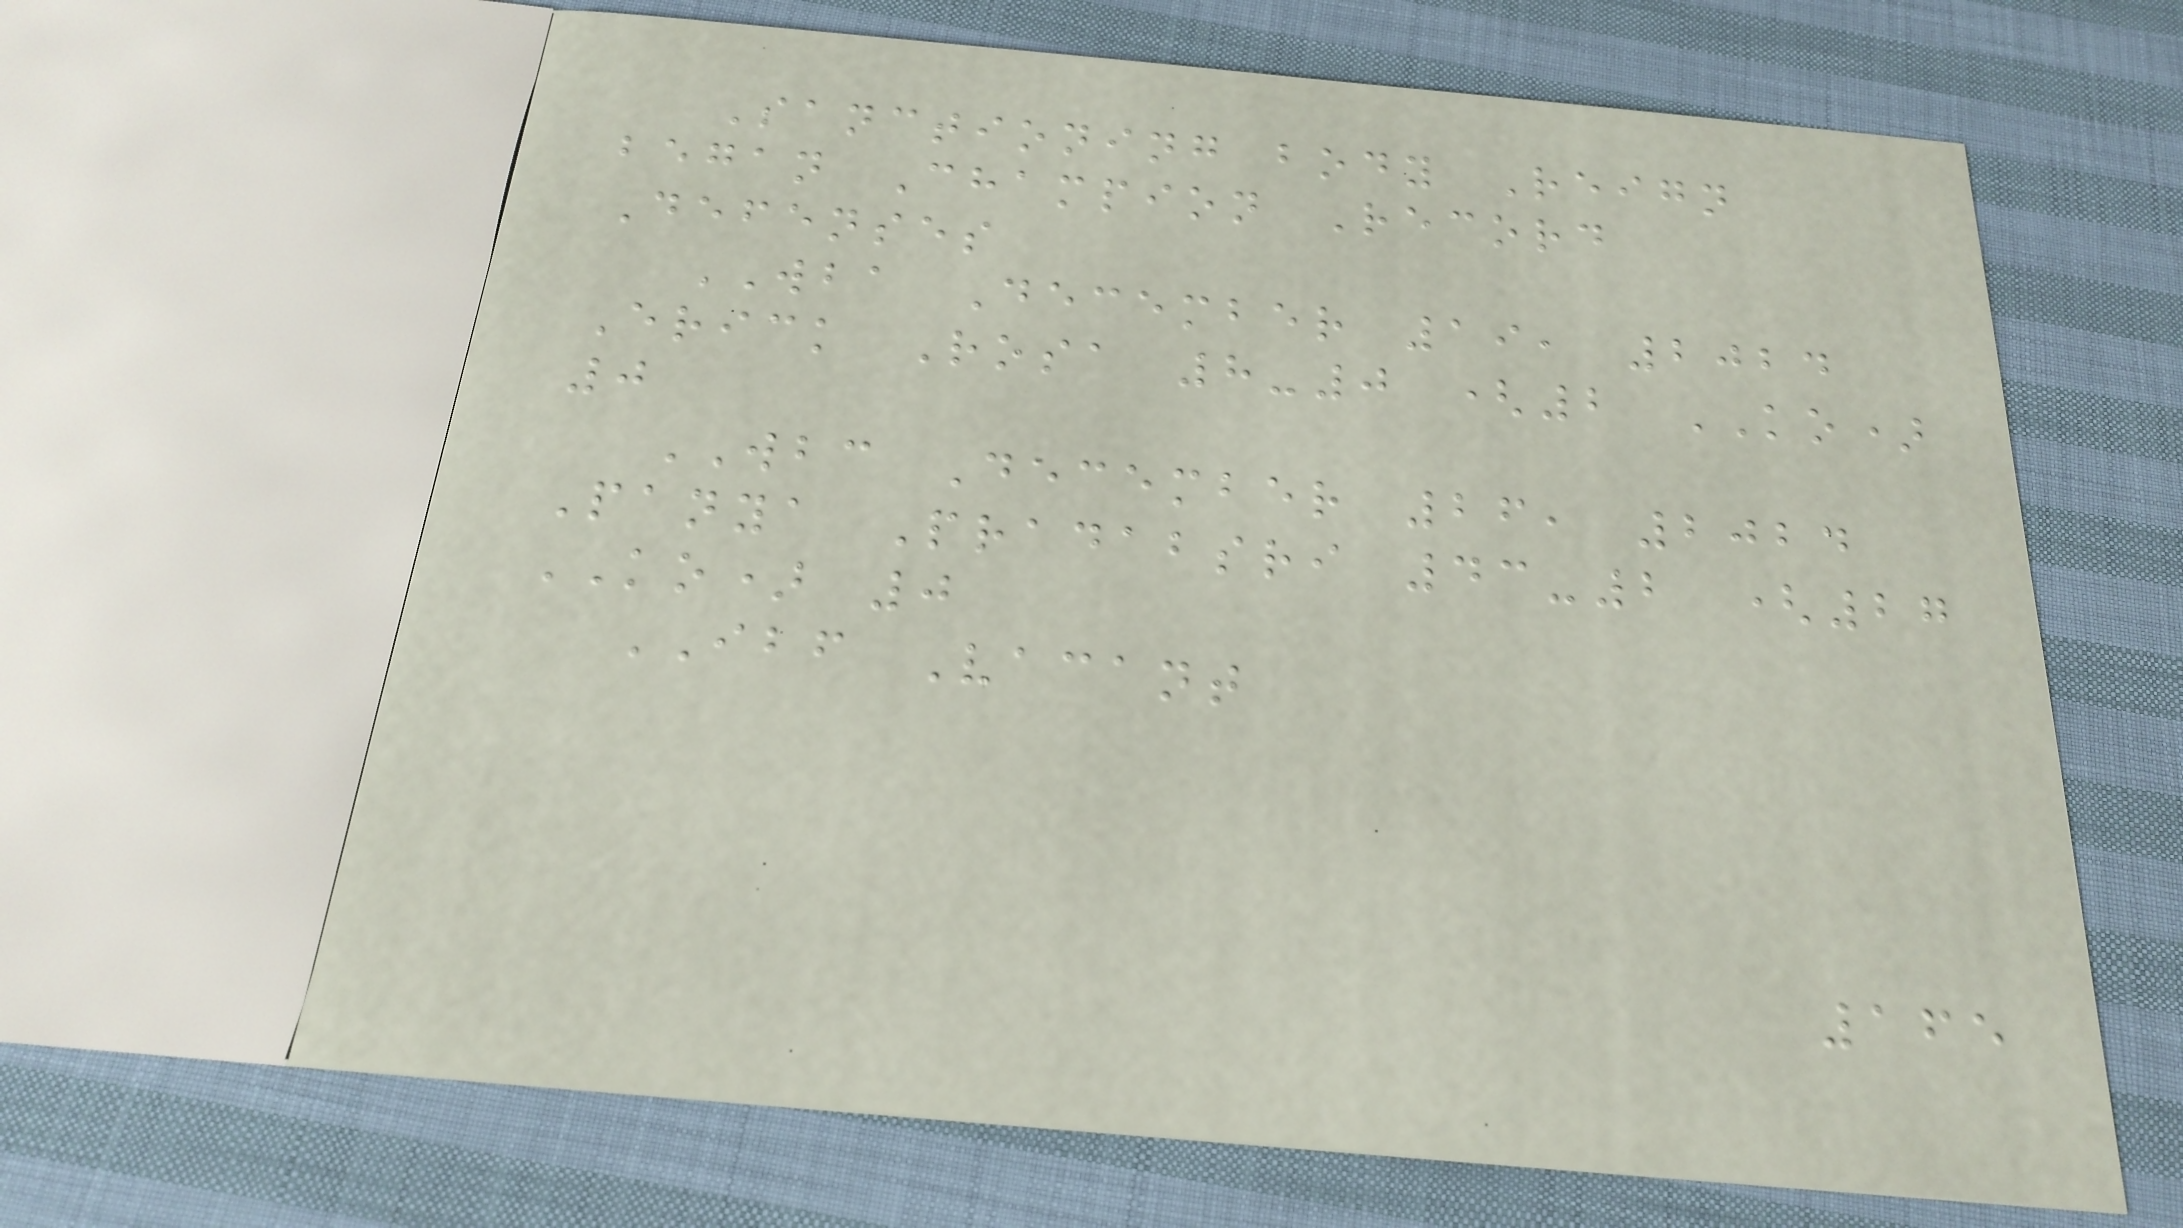Sanctioning body Reign
began Champion Record
Defenses
WBA December 19, 2024
Erick Rosa 8-0 (2 KO)
0
WBC December 26, 2024
Panya Pradabsri 43-2 (27
KO) 0
IBF Vacant
165
